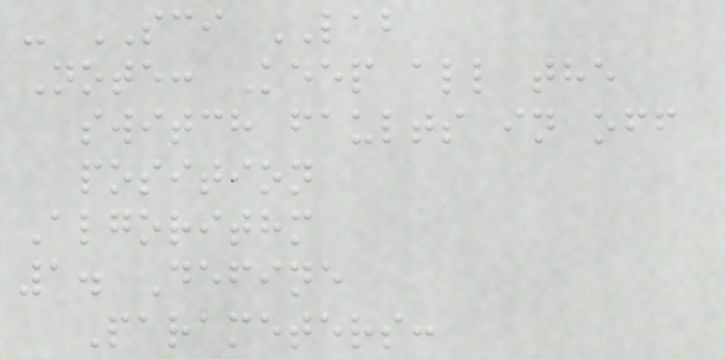- SCI LAB
Note: Keep all the
switch faults in off
position
Algorithm
1. Define
Parameters:
